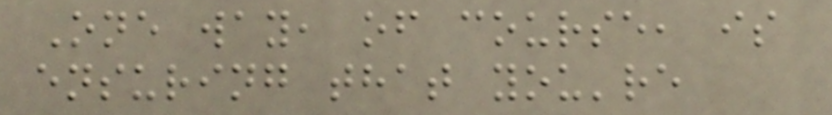One way, of course, is
ensuring that you're
